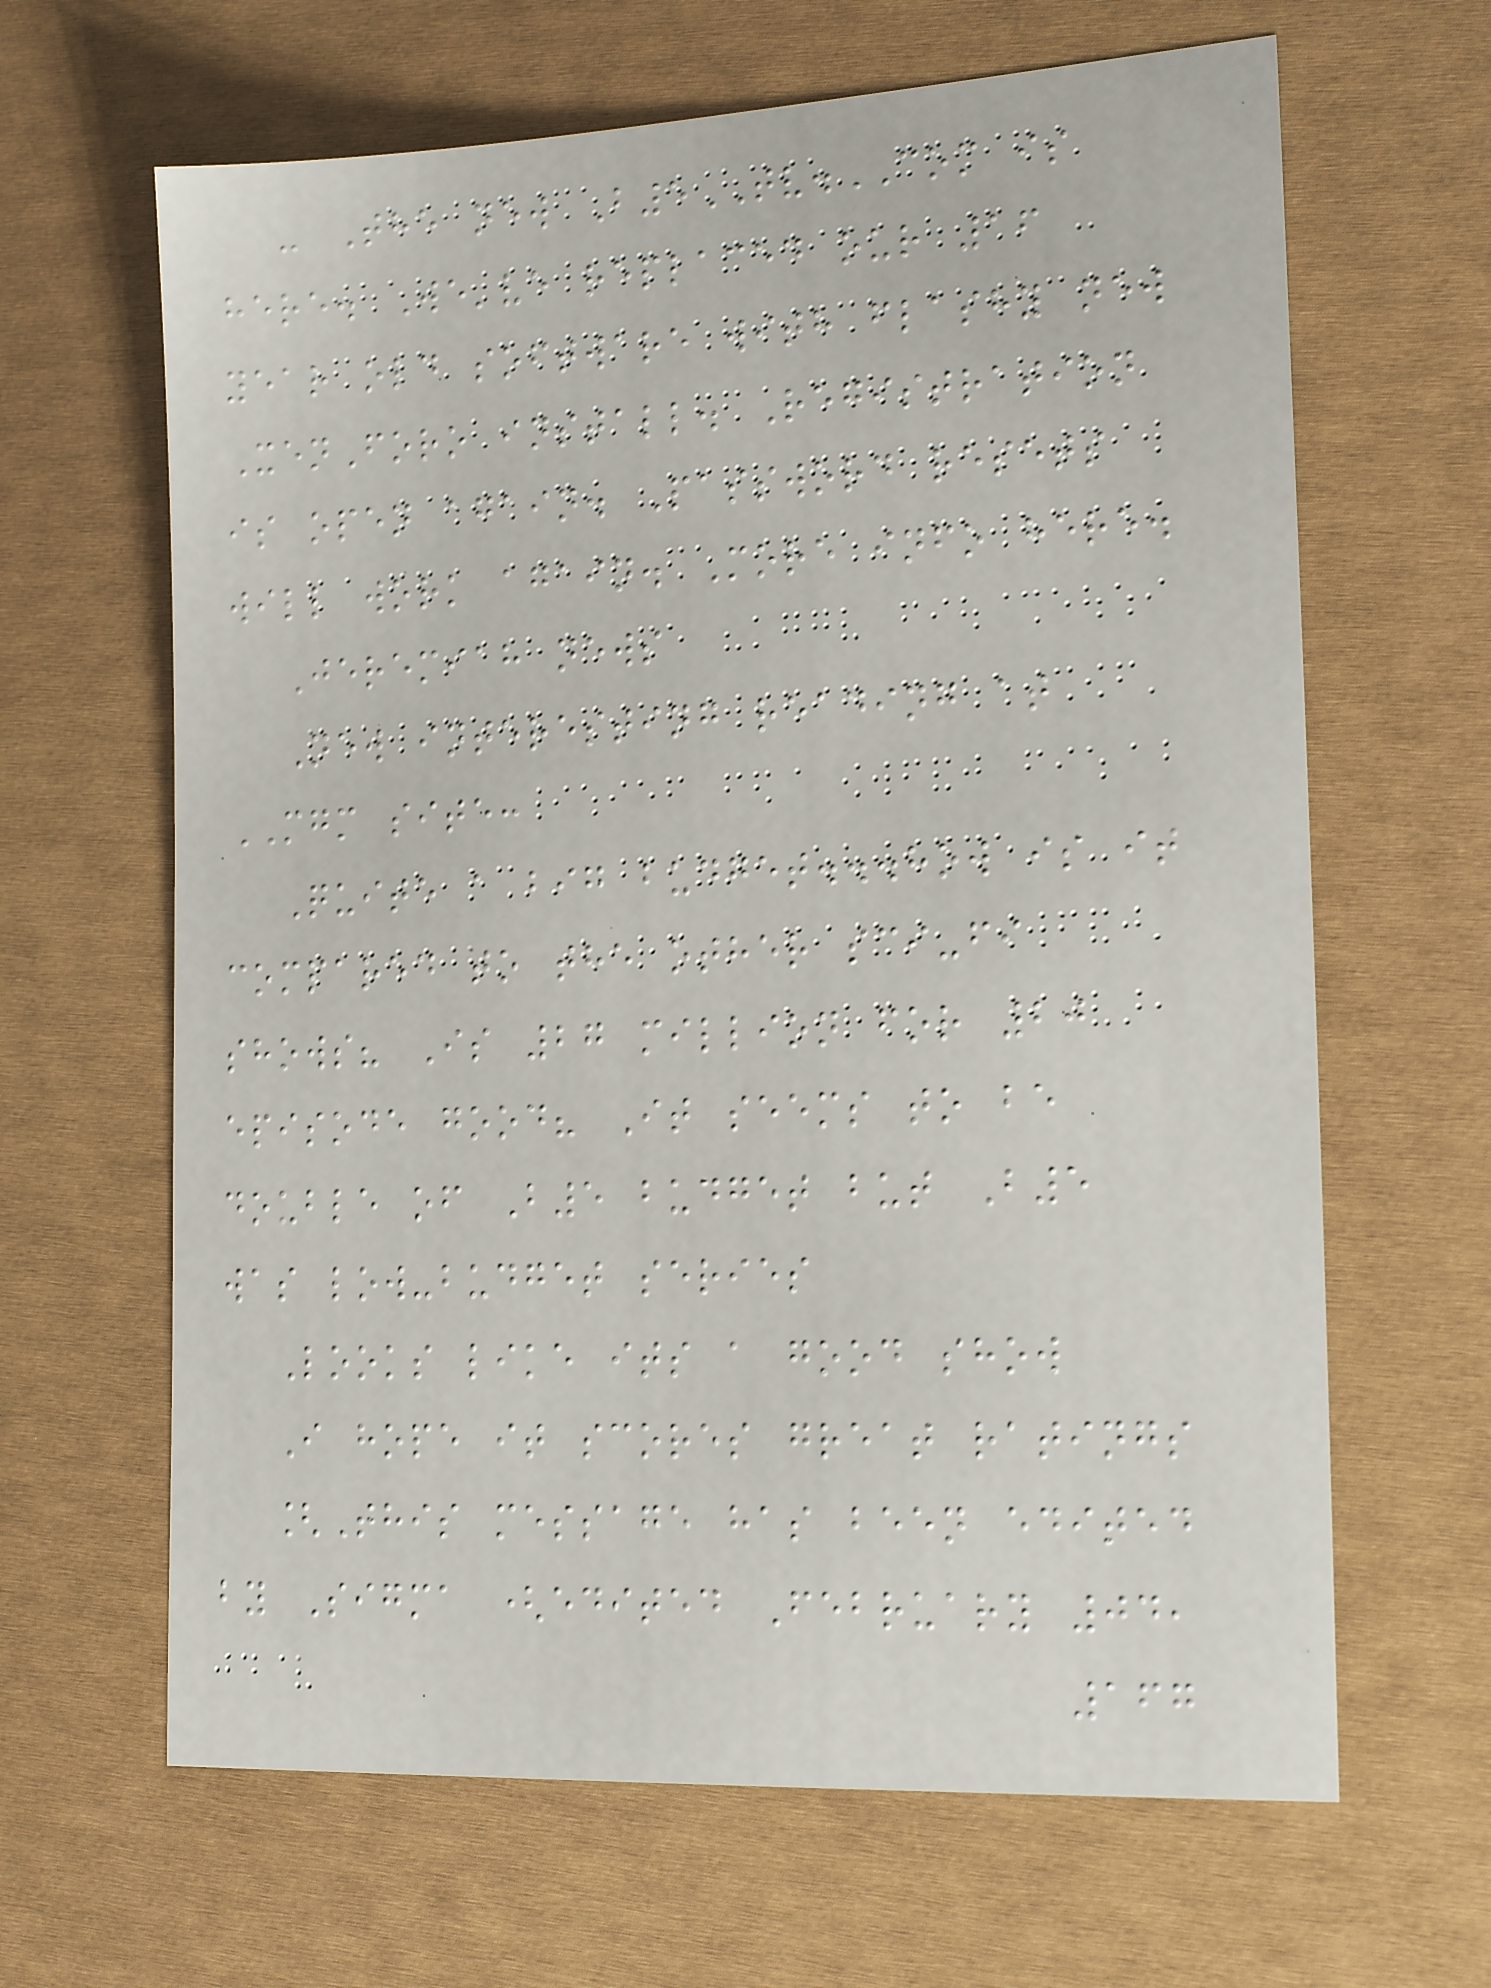- The new B5TV.COM is
here. We've replaced our 16
year old software with flashy new
XenForo install. Registration
is open again. Password resets
will work again. More info here.
Jeremiah news
New interesting reading at
MGM site:
Quite a big budget...how is it
compared to the other sci-fi
shows? Is 27 million for 20
episode good? It seems to be
double of B5 budget but B5
was low-budget series
Looks like its a good show
I hope it scores great ratings
[This message has been edited
by Sigma (edited February 04,
167
